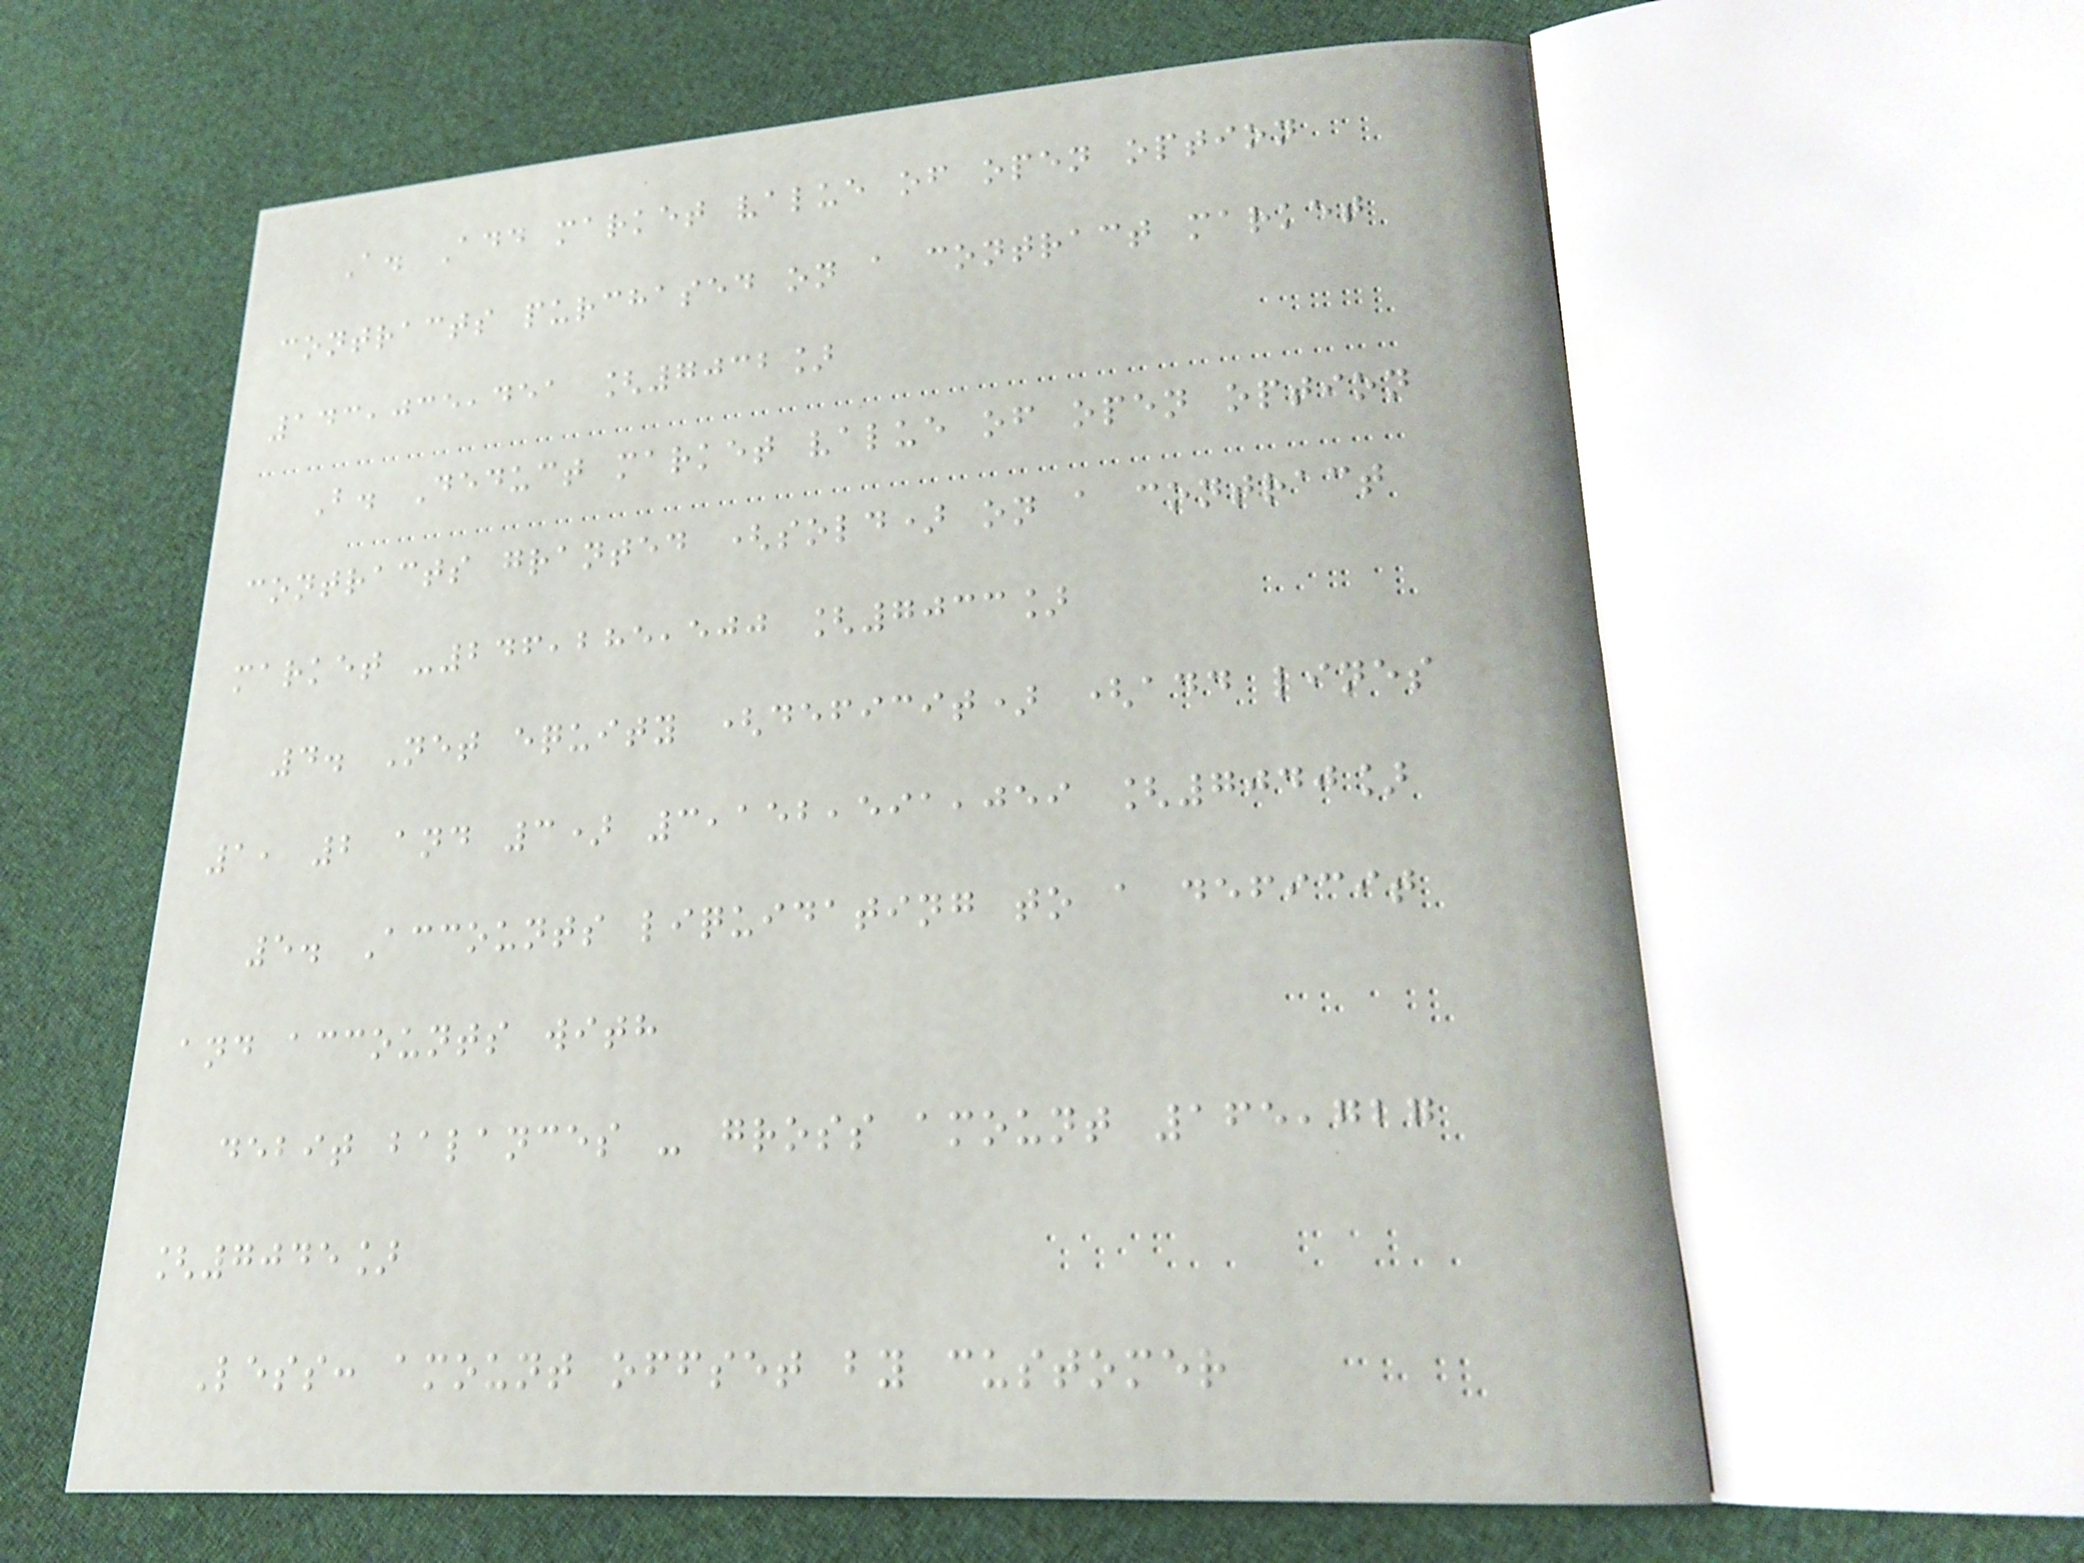A. Add market value of open option
contracts purchased on a contract market
143,035,451 [7032]
B. Deduct market value of open option
contracts granted (sold) on a contract
market -246,285,500 [7033]
4. Net equity (deficit) (add lines
1, 2 and 3) 3,152,591,059 [7040]
5. Accounts liquidating to a deficit
and accounts with
debit balances - gross amount 165,727
[7045]
Less: amount offset by customer
